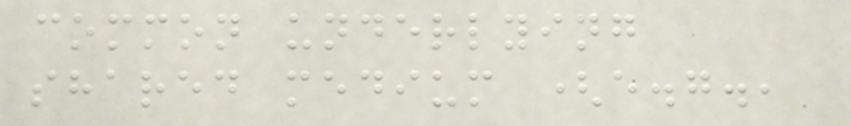common underlying
shared medium (e.g.,
